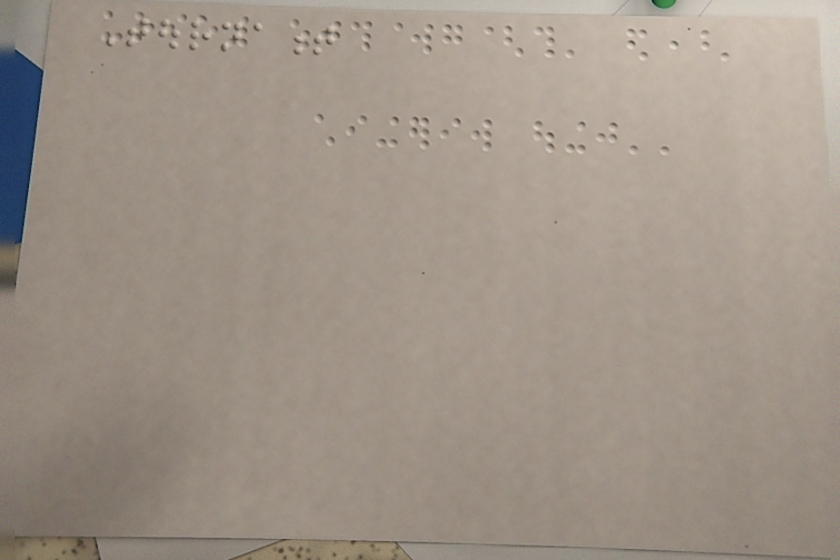Tournament
